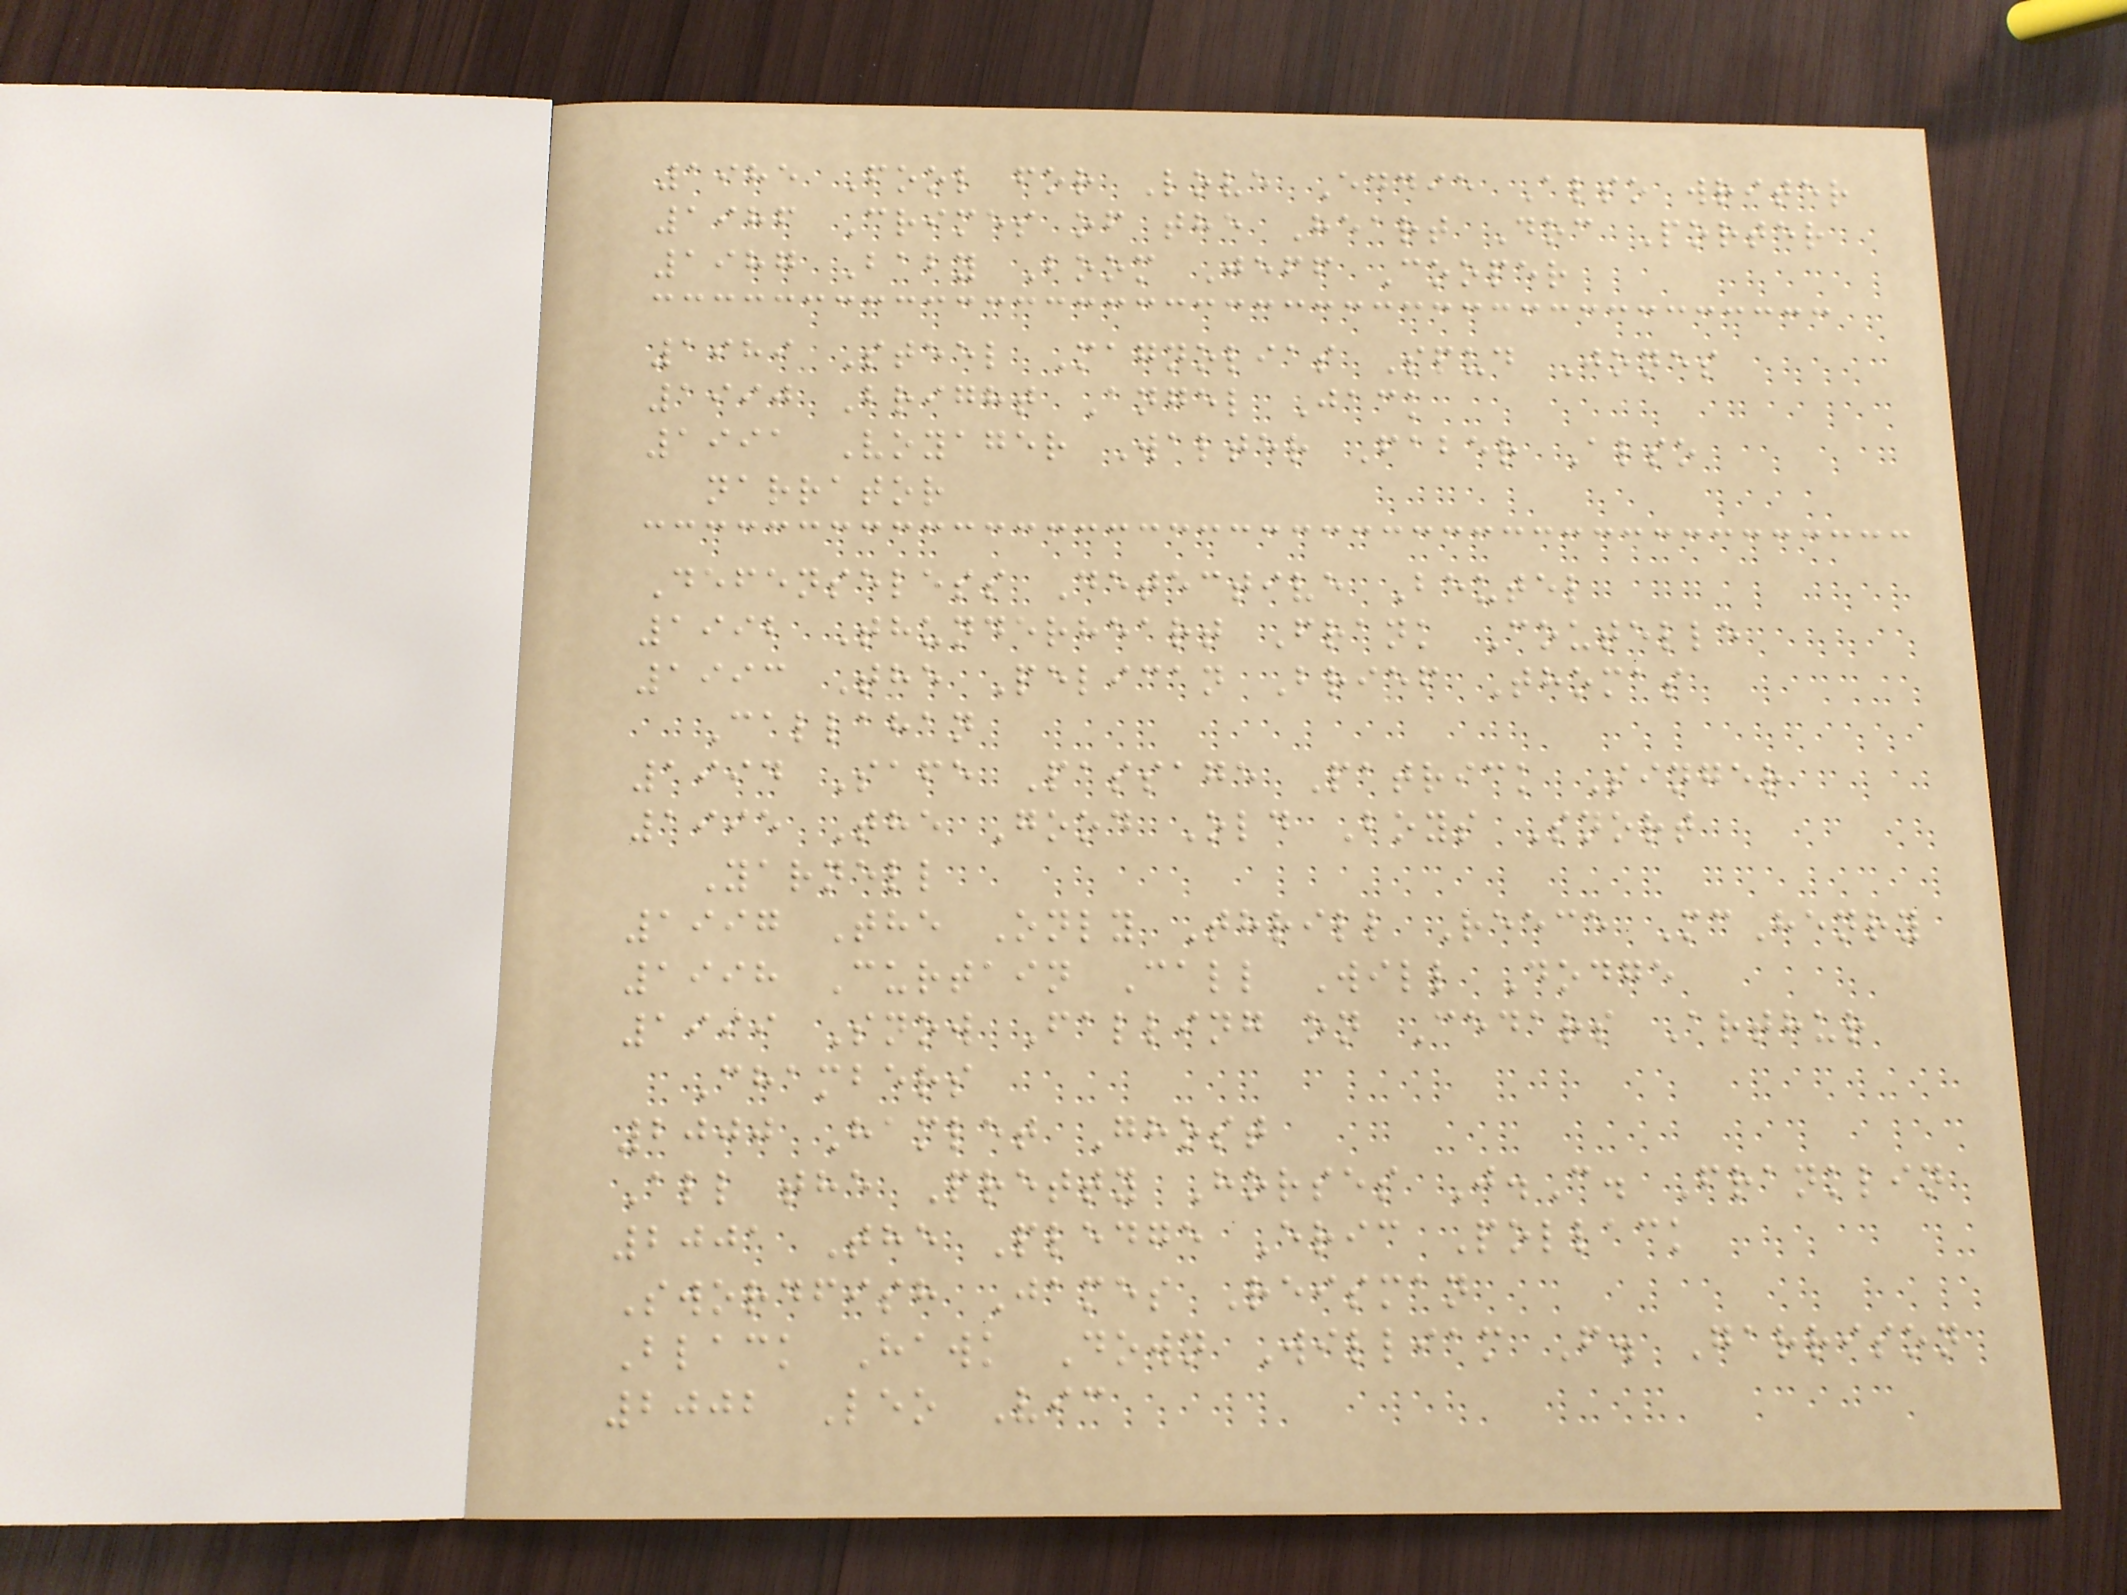1985 Fool for Love Eddie Also writer
1986 Crimes of the Heart Doc Porter
1987 Baby Boom Jeff Cooper
1989 Steel Magnolias Spud Jones
1990 Bright Angel Jack
1991 Voyager Walter Faber Also
narrator
Defenseless Detective Beutel
1992 Thunderheart Frank Coutelle
1993 The Pelican Brief Thomas
Callahan
1994 Safe Passage Patrick Singer
1995 The Good Old Boys Snort
Yarnell
1997 The Only Thrill Reece McHenry
1998 Curtain Call Will Dodge
1999 Snow Falling on Cedars Arthur
Chambers
2000 Hamlet Ghost
All the Pretty Horses J.C. Franklin
2001 The Pledge Eric Pollack
Swordfish James Reisman
Black Hawk Down William F. Garrison
2002 Leo Vic
